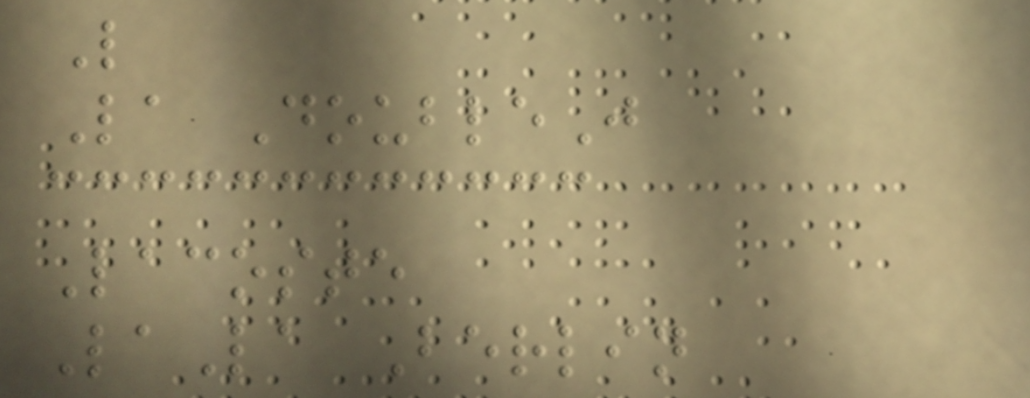L
La DoubleJ
Lacoste
LaLa Berlin
